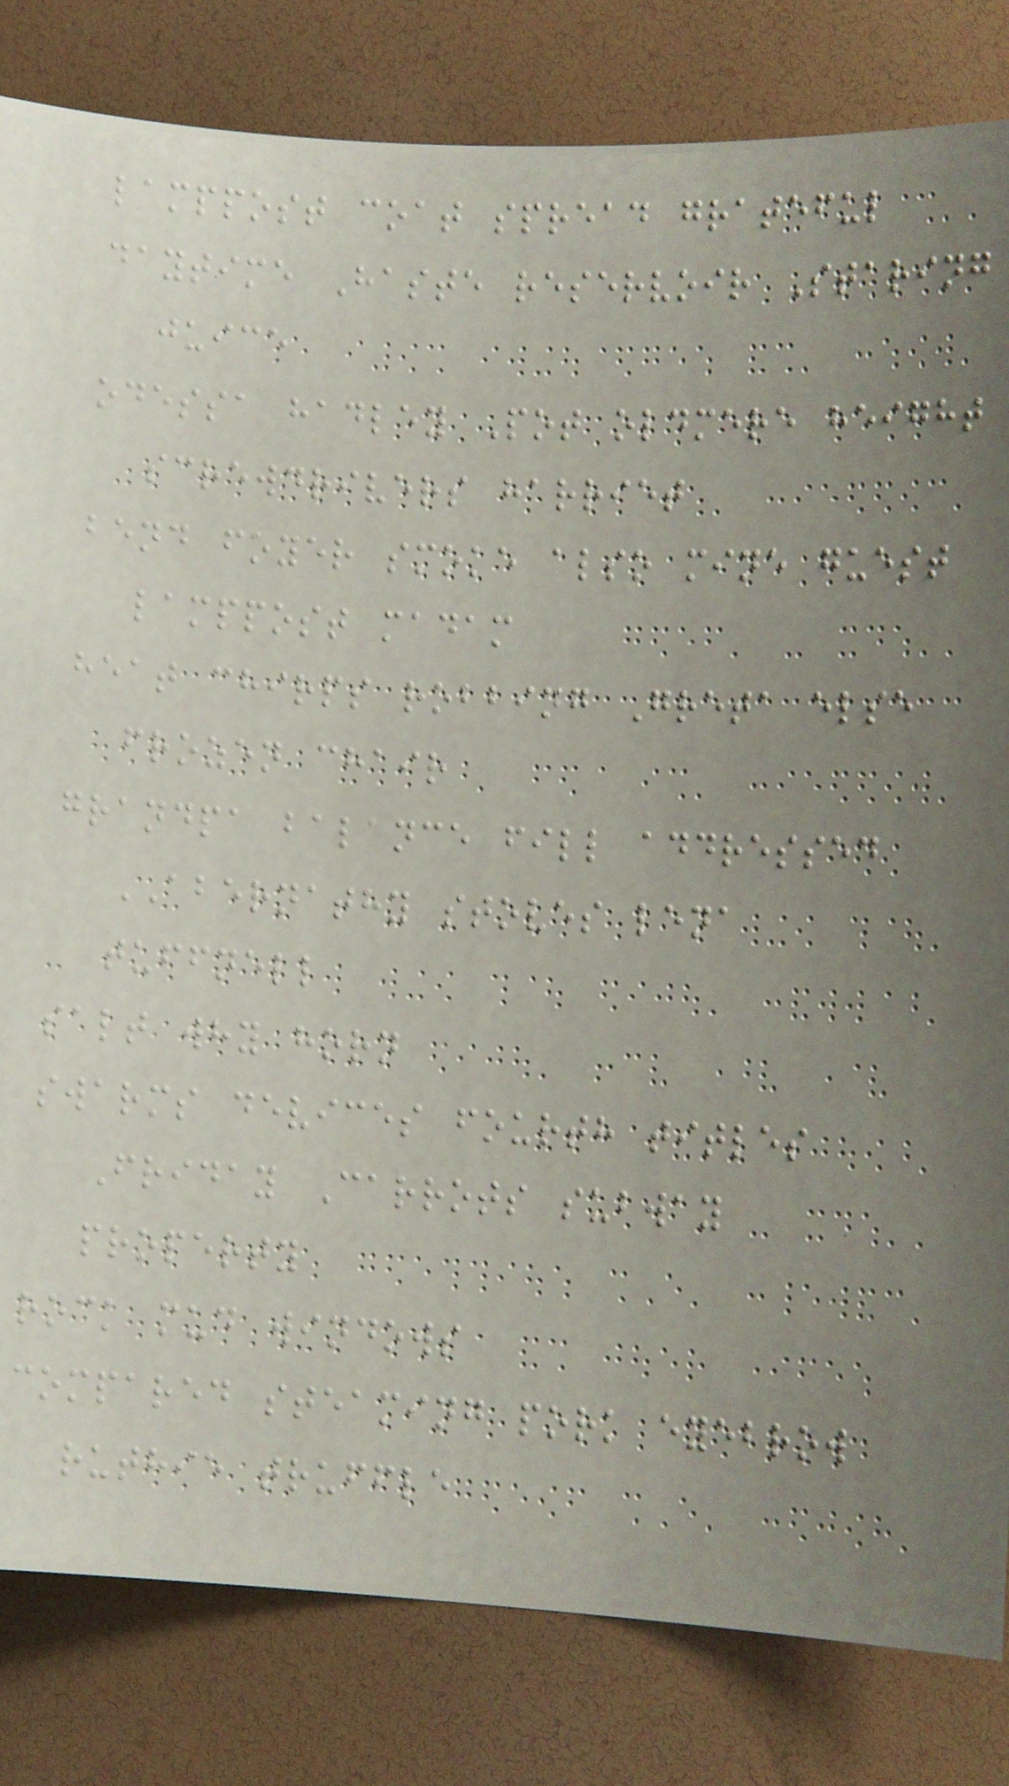lamppost coat spread grateful
daytime Haste reservoir Staring
juice
odessa hadley Pot oldmere height
screwdrivers harriet
bend foyer smoke also mine guest
lamppost madam
heat chirps robbing Greta else
frozen chair
grandpa balance fill addressed
ABERNATHY stoves lena
tuffnell
salt why horn
swarms devices fourth titles
Friday Carrots subway
property
rock mud windows
compared steaming pork eyebrow
ruthie truffle
